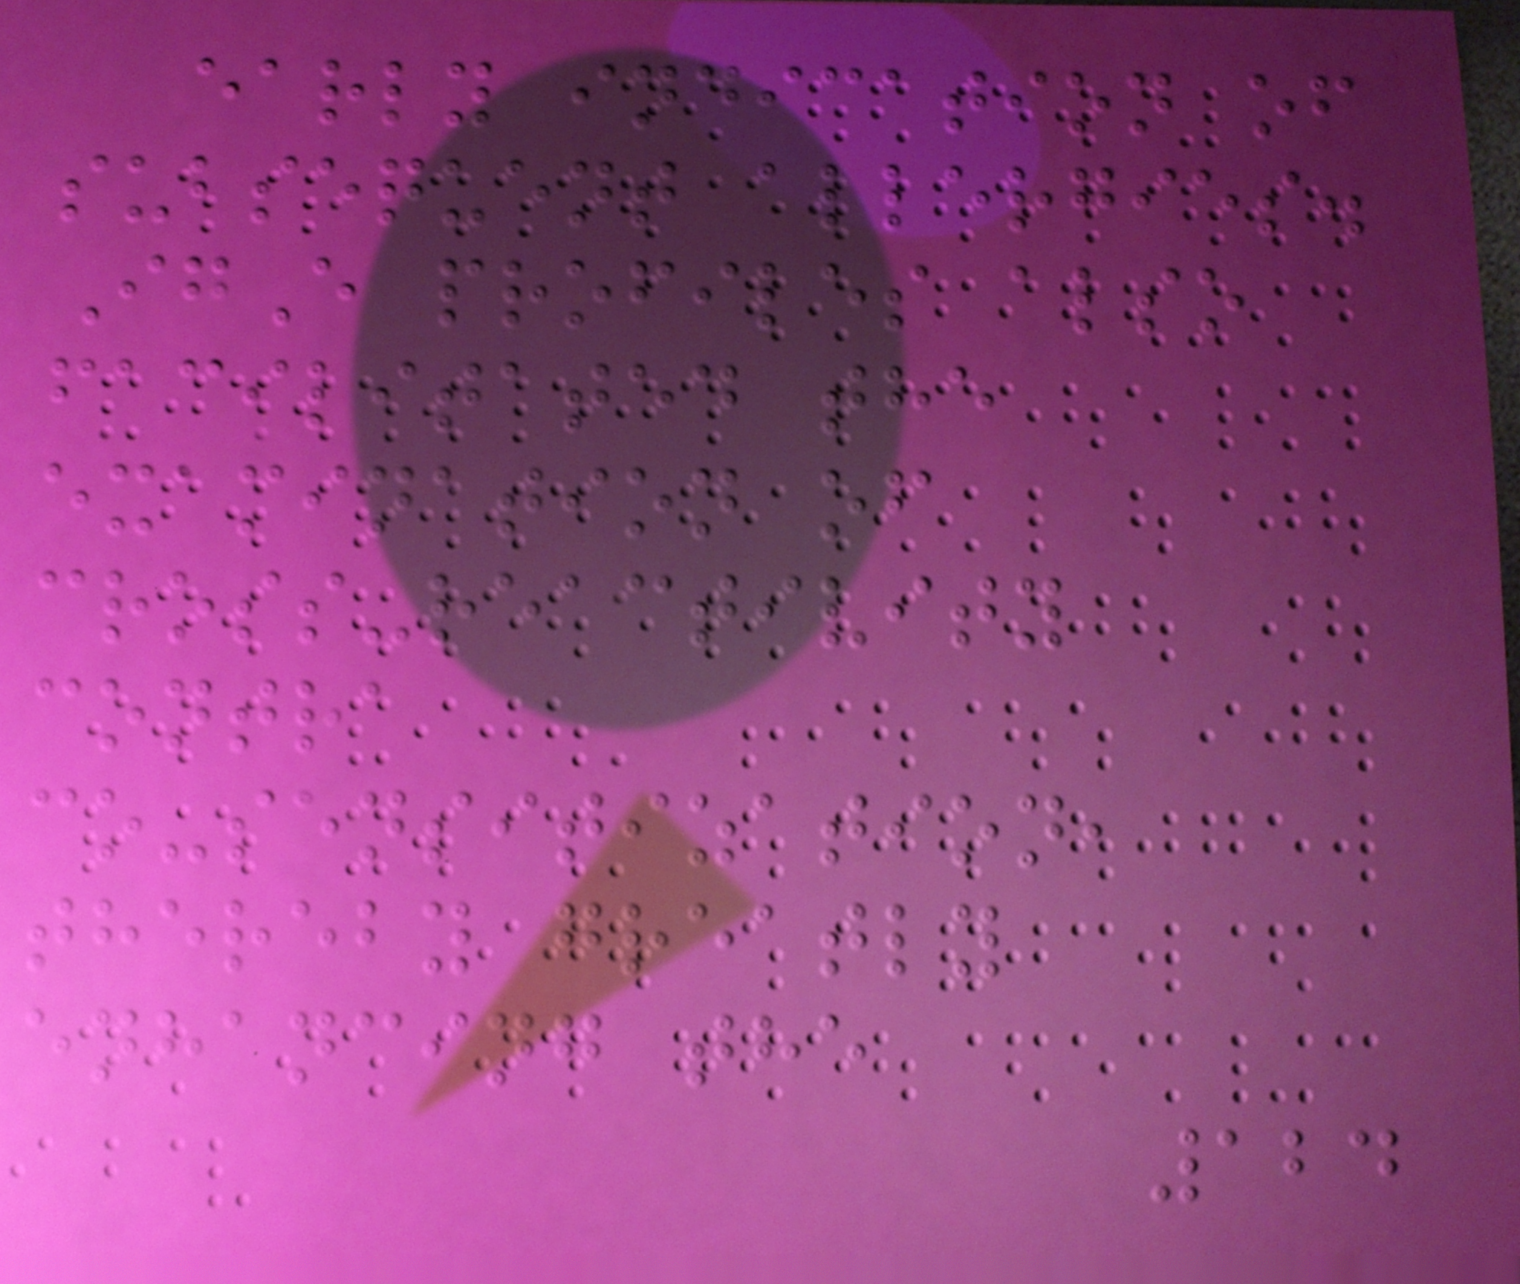early indication of
subsequent allergies.
IgE profiles also
facilitated the
examination of
cross-reactivity
contra
co-sensitization,
thereby greatly
enhancing the
124
